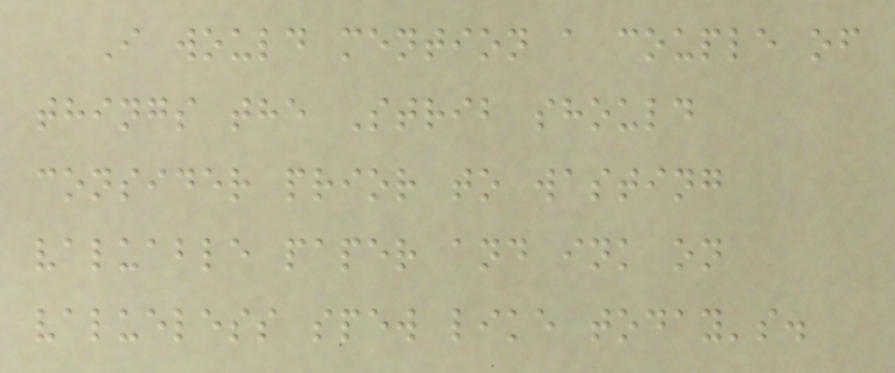I would mention a couple of
things the Strib should
consider prior to wasting
valuable paper and ink on
valueless spew like today's.
